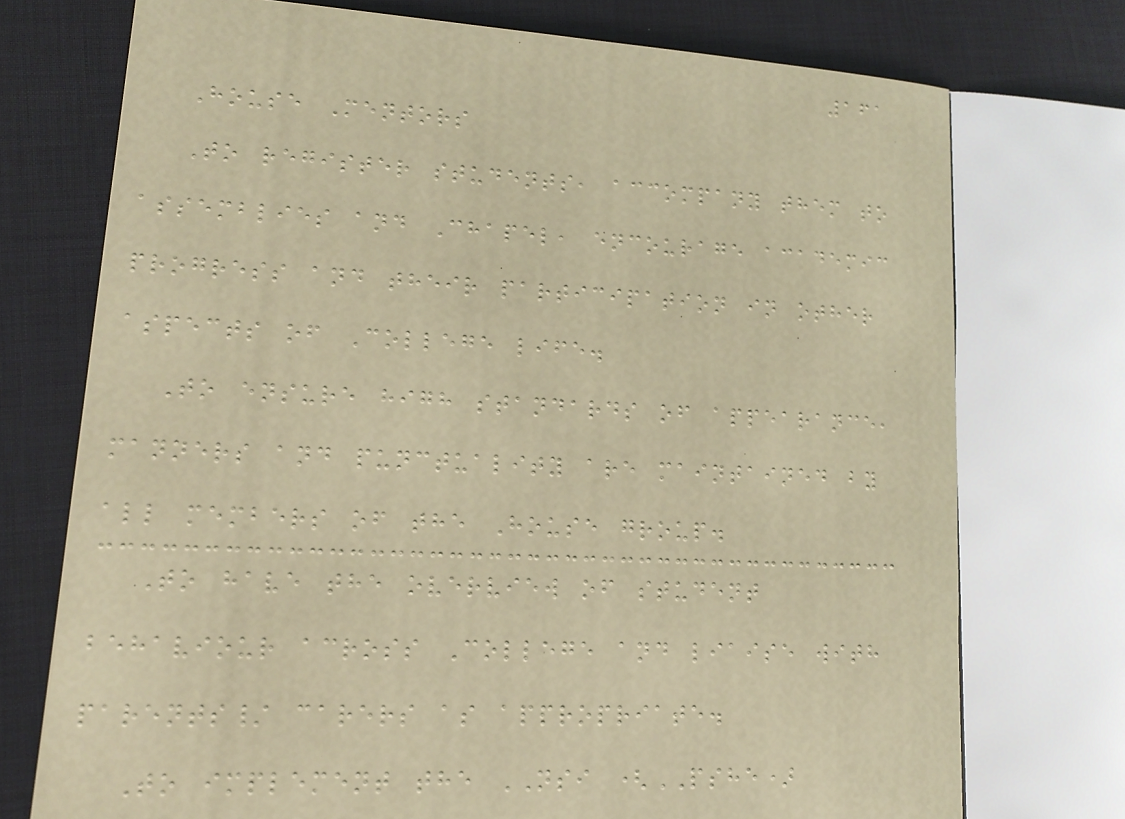161
House Mentors
To register students, accompany them to
assemblies and Chapel, encourage academic
progress and their participation in other
aspects of College life.
To ensure high standards of appearance,
manners and punctuality are maintained by
all members of the House group.
To have the overview of student
behaviour across College and liaise with
parents/ carers as appropriate.
To implement the NSI (PSHE)
